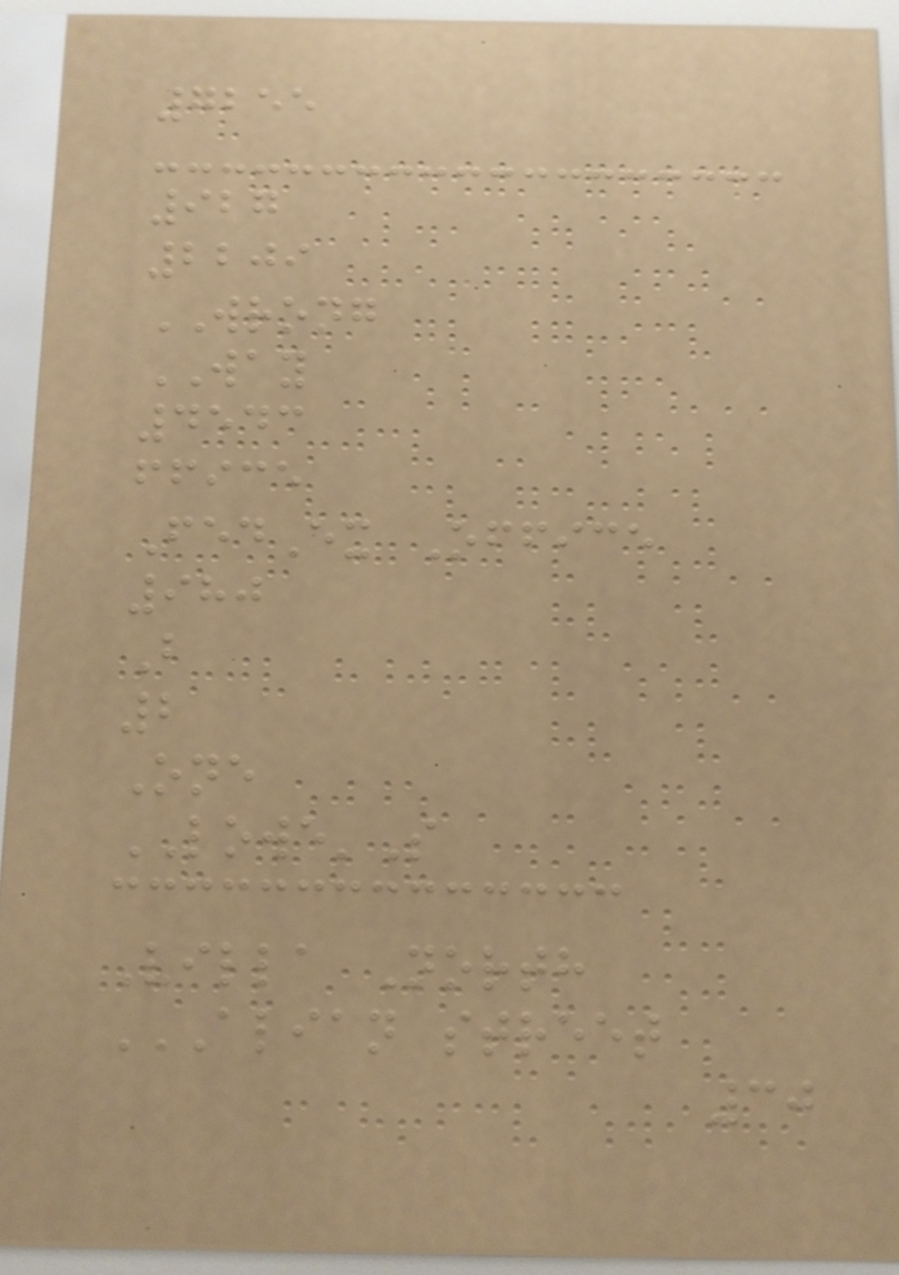7255
927
2209
WRONG
WAY
4543
ffice
FedEx Office
980
B
2
One
LOWE'S
Villa North
ALIAN STREET
30
